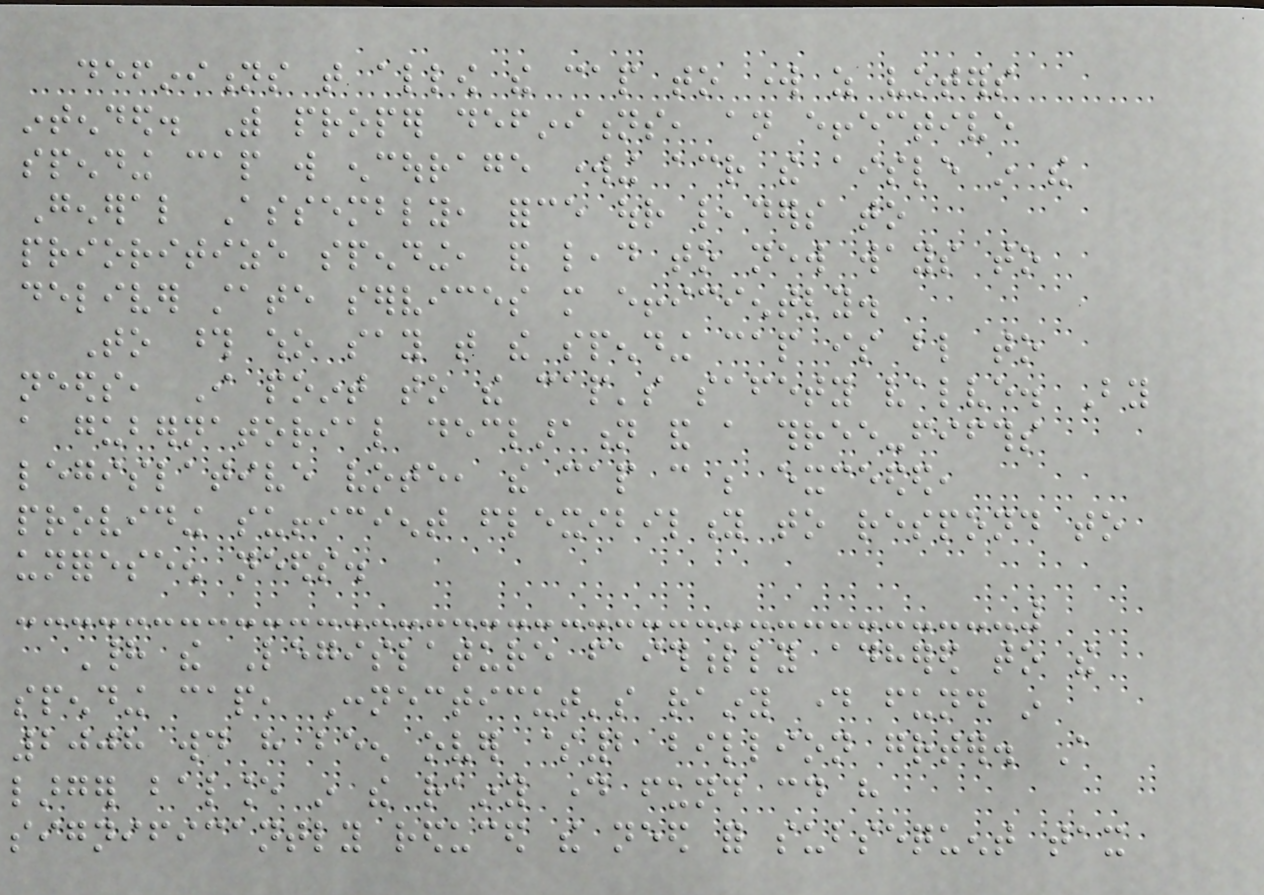definitions that allow the cap to work as voters
intended. With proper definitions, an effective
spending cap will encourage working across the aisle in the
General Assembly, force our leaders to
prioritize spending, and lead to new ways to
deliver state services more efficiently.
To those who say that the spending cap is blind to
needs, I point to the cap's safety valve. By
a gubernatorial declaration and a three-fifths
legislative vote, the cap can be exceeded,
providing sufficient flexibility to respond to
unforeseen needs.
Had the Legislature faithfully adhered to the
spending cap, Connecticut's rainy day fund in
2008 would have been over $2 billion greater. A
larger balance in the rainy day fund could have
significantly reduced the need for subsequent tax
